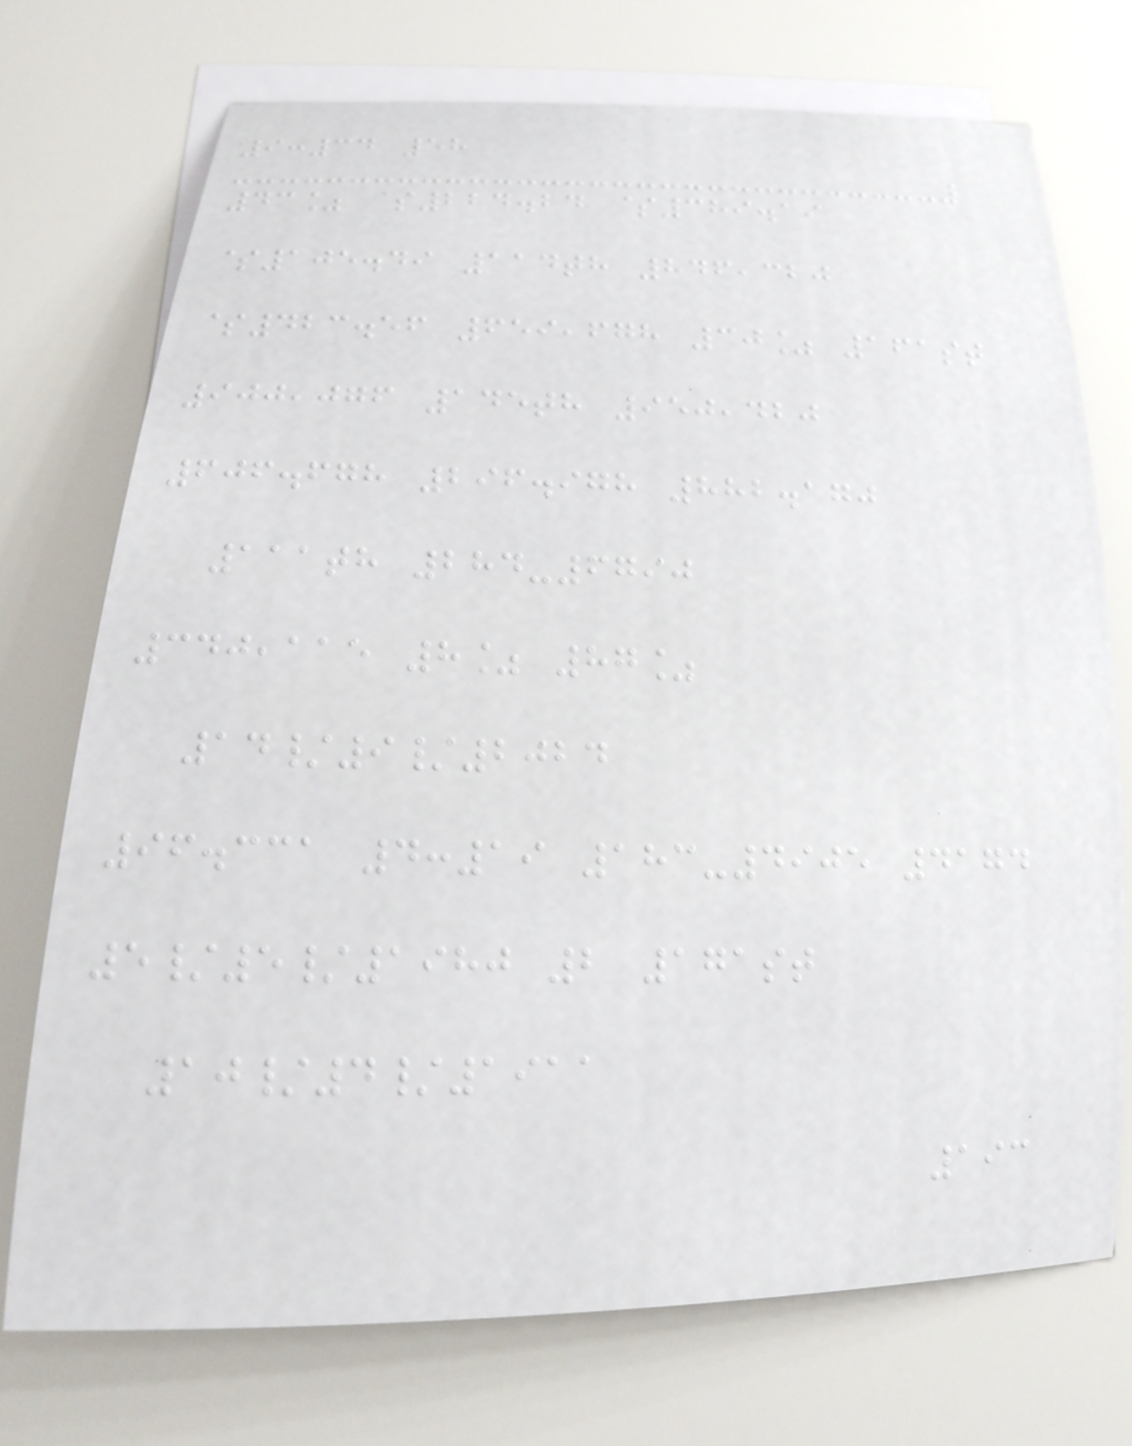9:34 58
43% $224.24 $389.19
$105.49 114th 846,320
$423.56 659,678 30% 161st
900,076 145th 950,420
606.678 296.978 882.170
111th 284-6790
340,115 8% 87%
14/9/2024
96.331 4:19 183-4905 4174
5/5/1980 2 171st
10/4/1911
193
